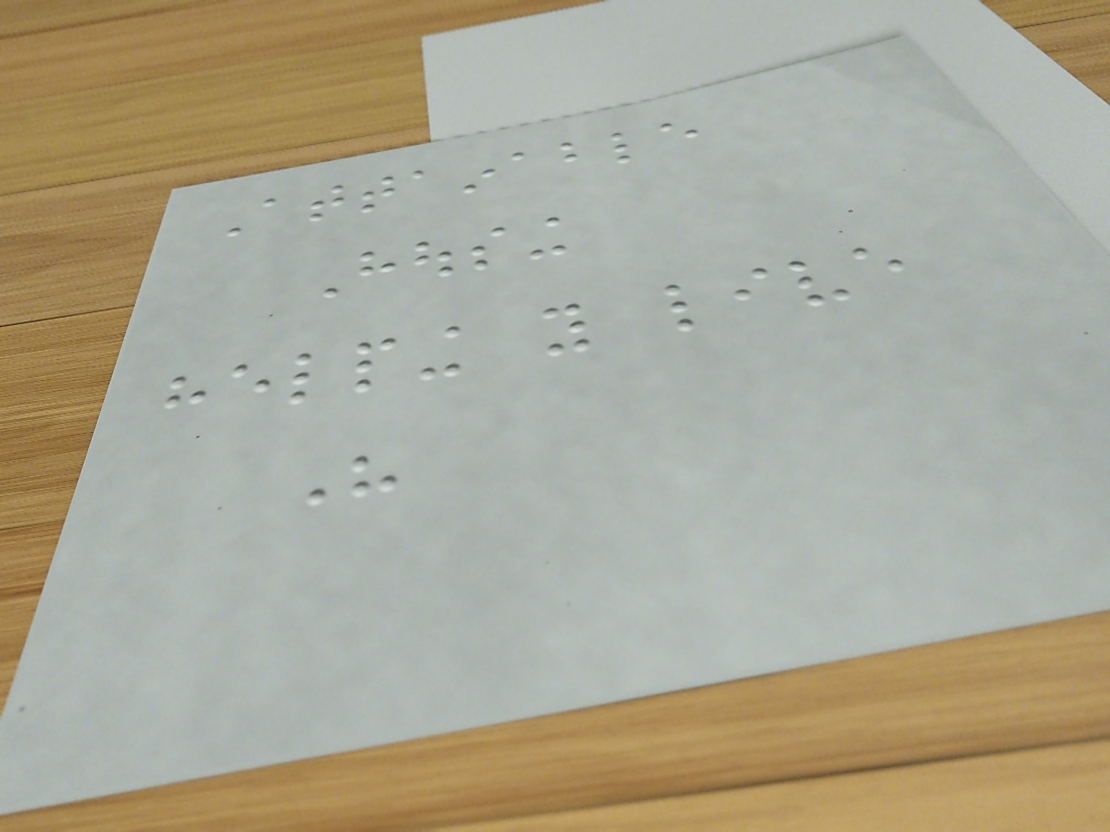Attainable
Housing
helping you live
here
